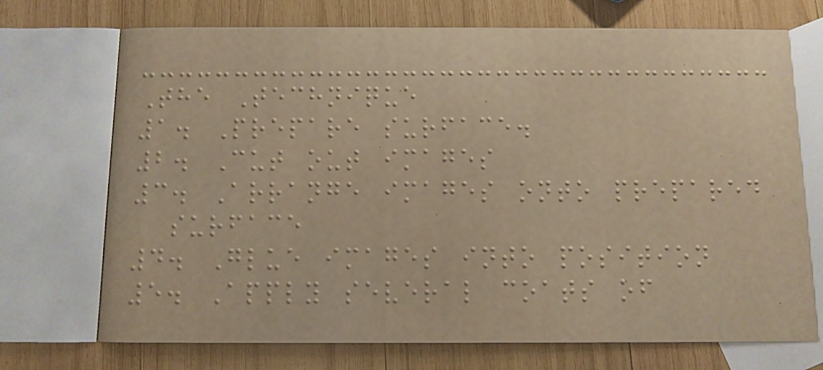The Technique
1. Prepare surface.
2. Cut out images
3. Arrange images onto prepared
surface
4. Glue images into position
5. Apply several coats of
